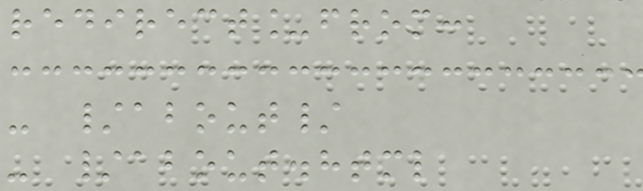redirect_from:
- /about/
- /about.html
